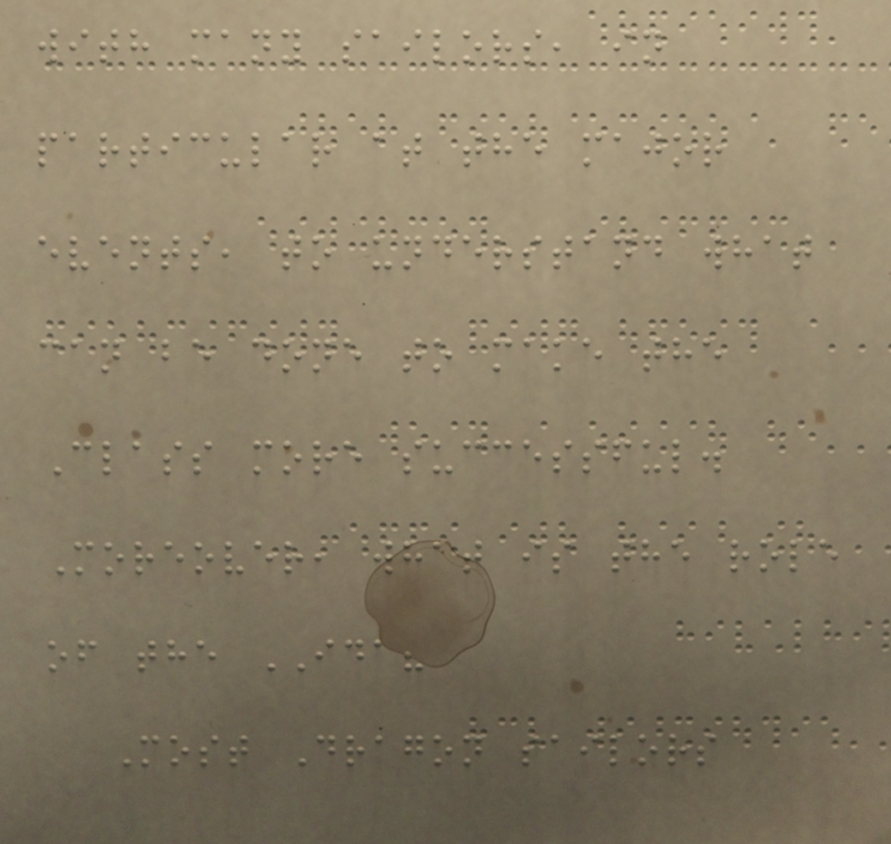with many sailors, in
particular at the major
events, to understand what
can be done to make the
Class more successful.
Moreover, what is the role
of the IDA?
Most Dragon sailors
